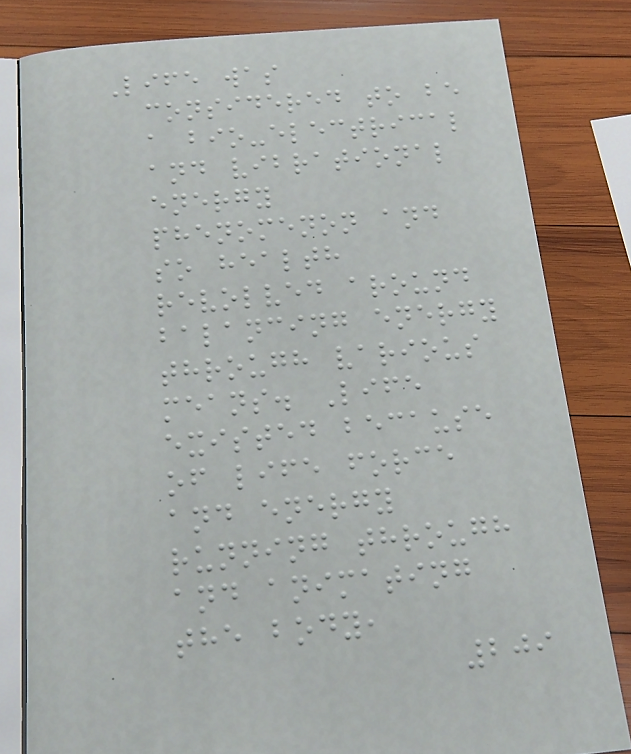Life was
considered to be
a bio-electrical
and vibrational
energy
phenomenon and
so health
revolved around
balancing energy
through various
means. Life
existed because
of life force
and energy
running through
and animating
the body,
209
